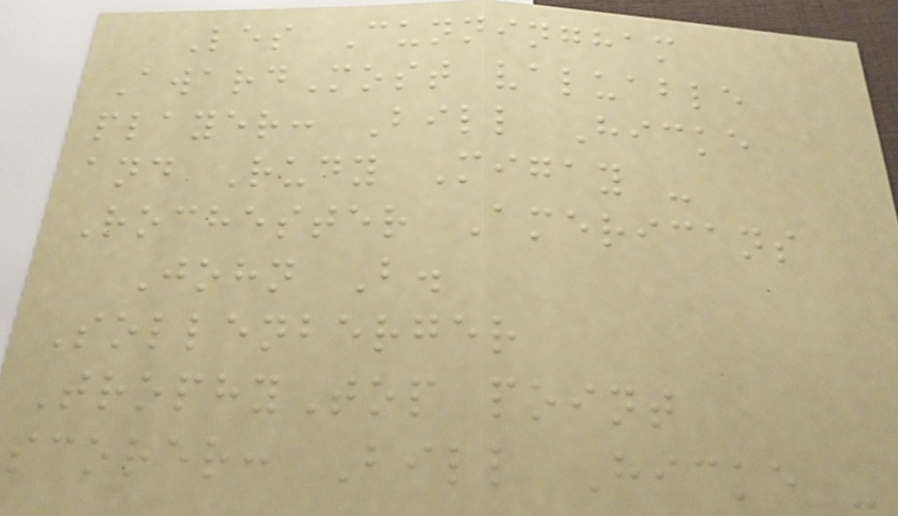Les Cunningham
AwardMost valuable
player: Bill Hicke
and Rudy Migay -
Rochester Americans
John B.
Sollenberger
TrophyTop point
scorer: Bill Hicke -
